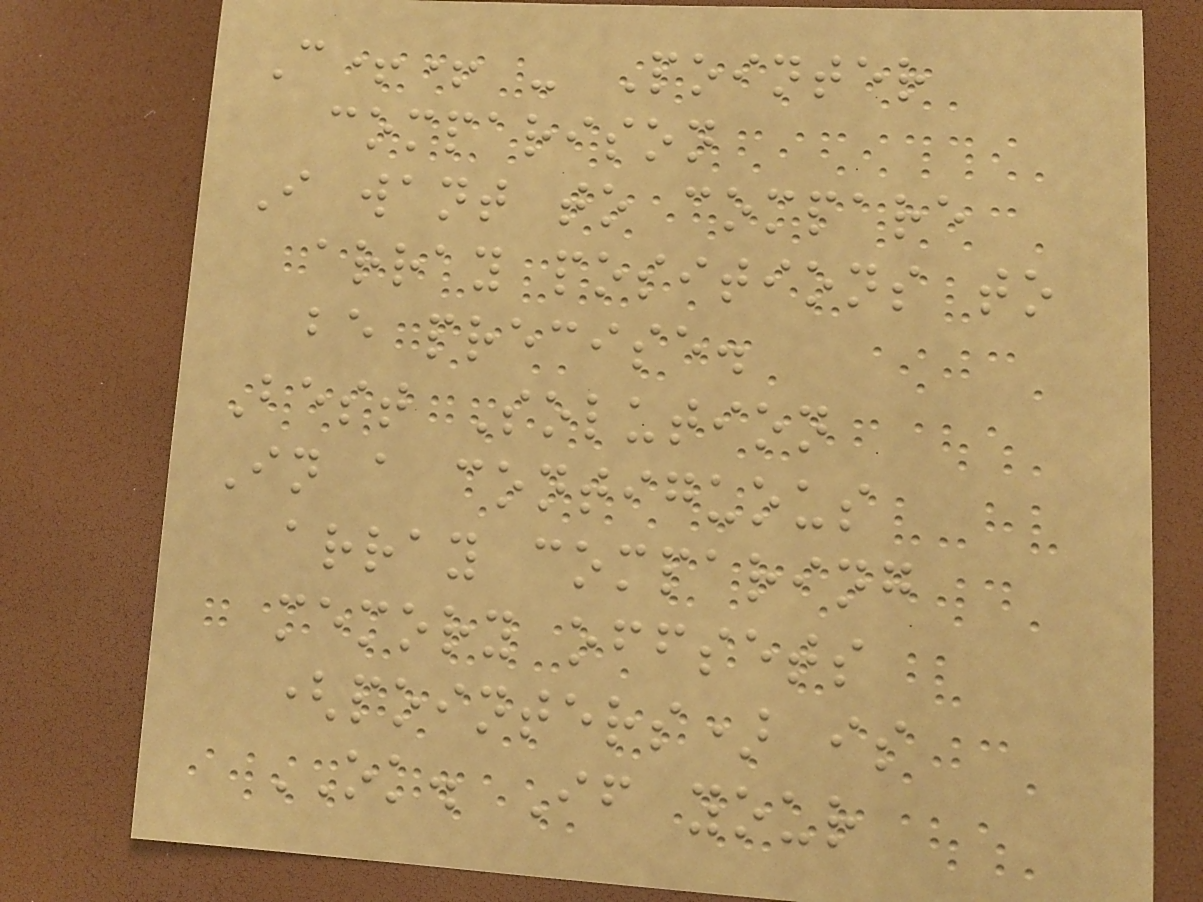C++ - Pointer
comparison
I want to compare
array positions to
be precise.
Best Solution
In a contiguous
array comparing
memory offsets
(pointers) is
OK. If your
